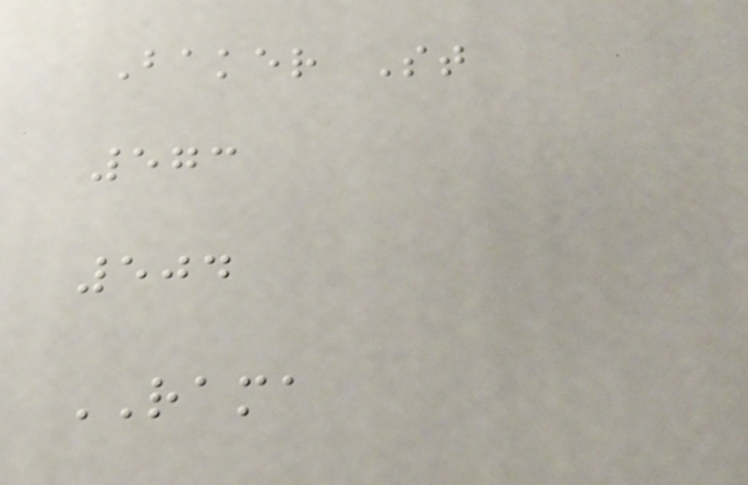Baker St
573
504
RAMA
